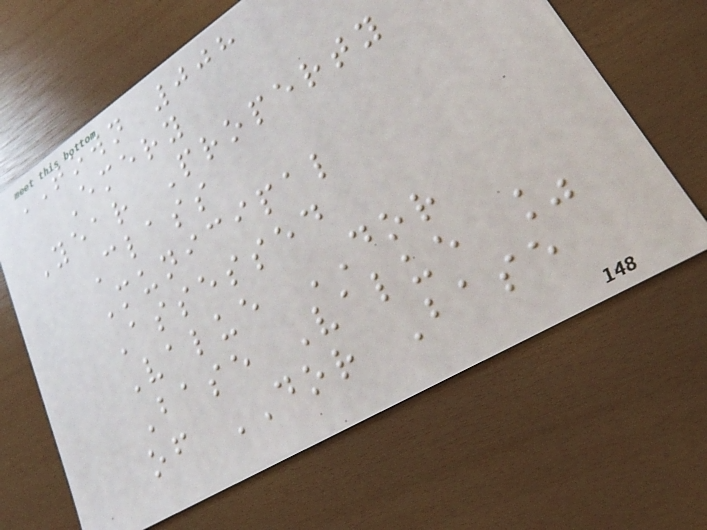TOWN 008
Emery
Year Property
Class
Municipal
Assessed
Value DOR
Base Value %
of DOR Base
